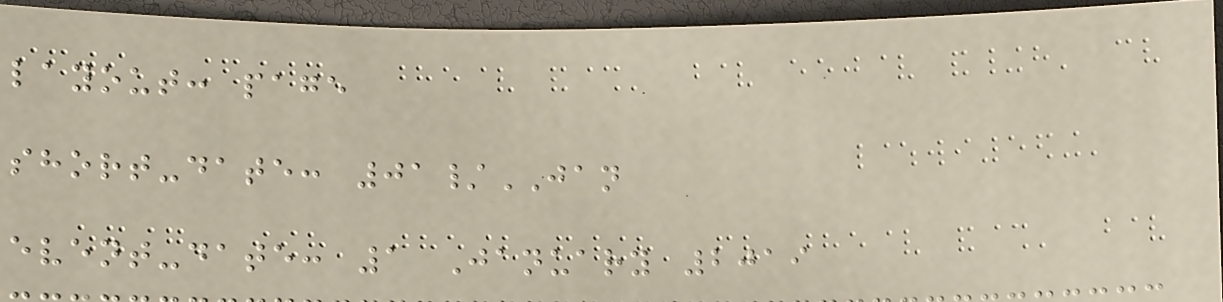layout: page
short-date: 01/JAN
event-date: 1 January 2019
